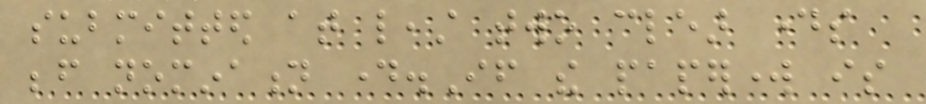submitted at least two clear days
before nomination day.If the paperwork is
